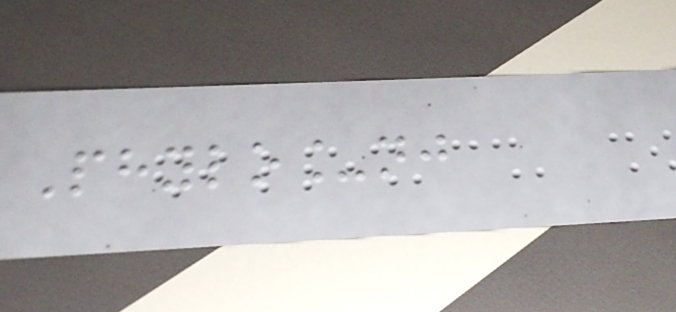Phylo_nj
